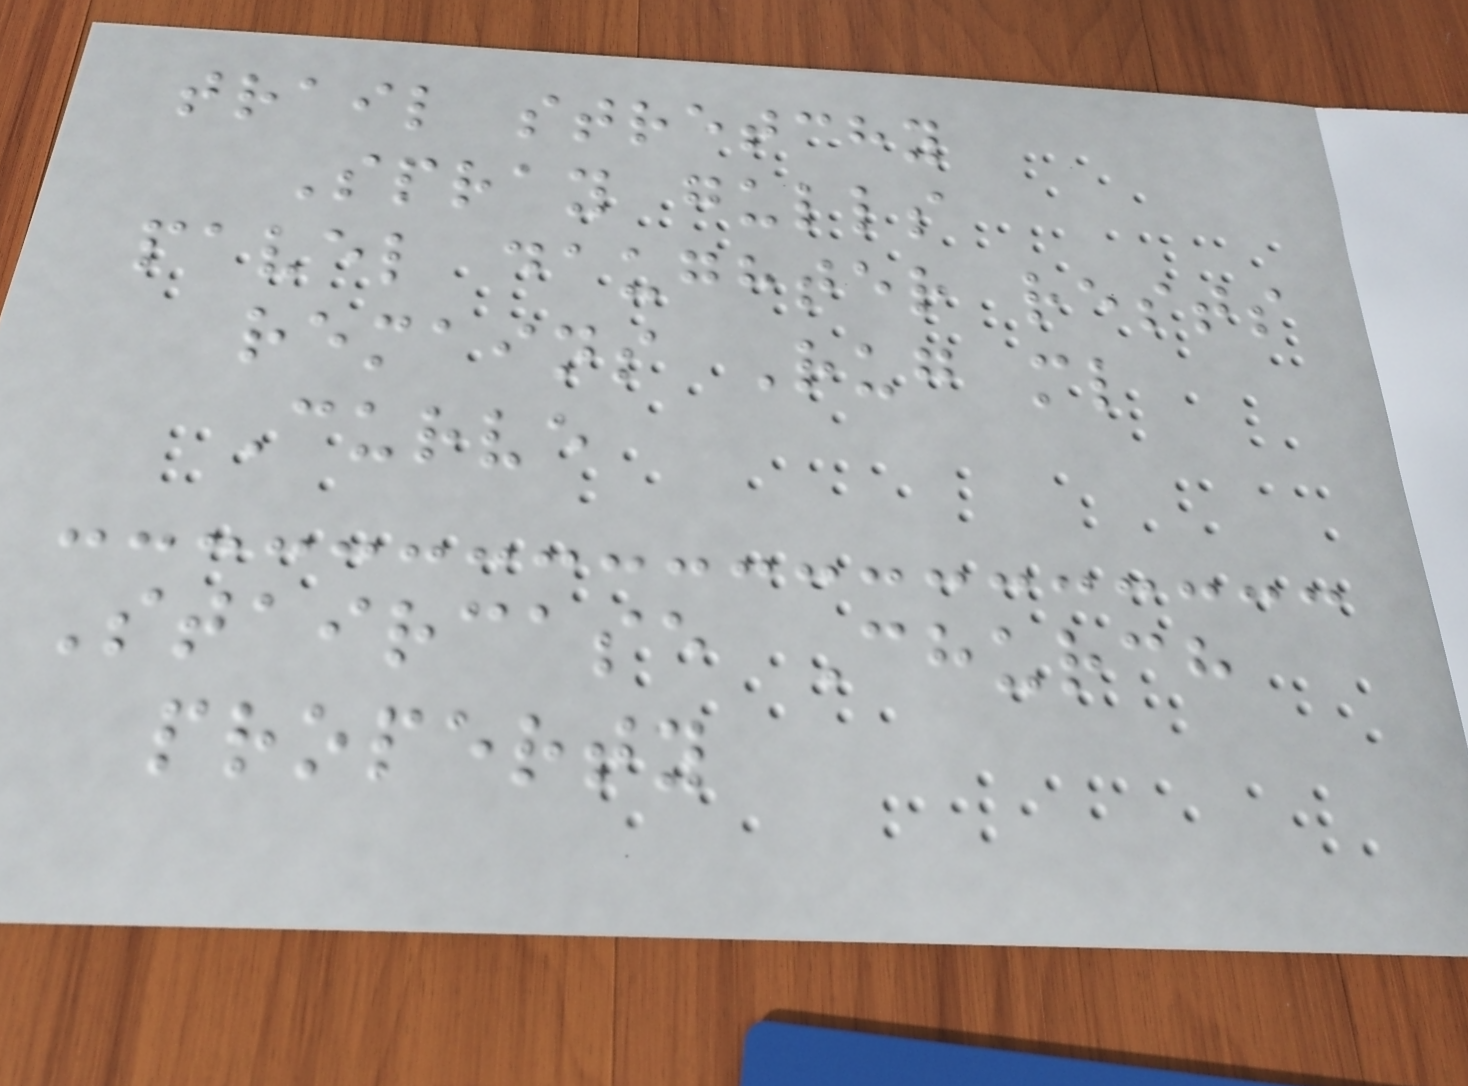trail stretchy
Spray gulls
pavel daughter rests
remains Rug ml
Curve
Staircase Church
property
